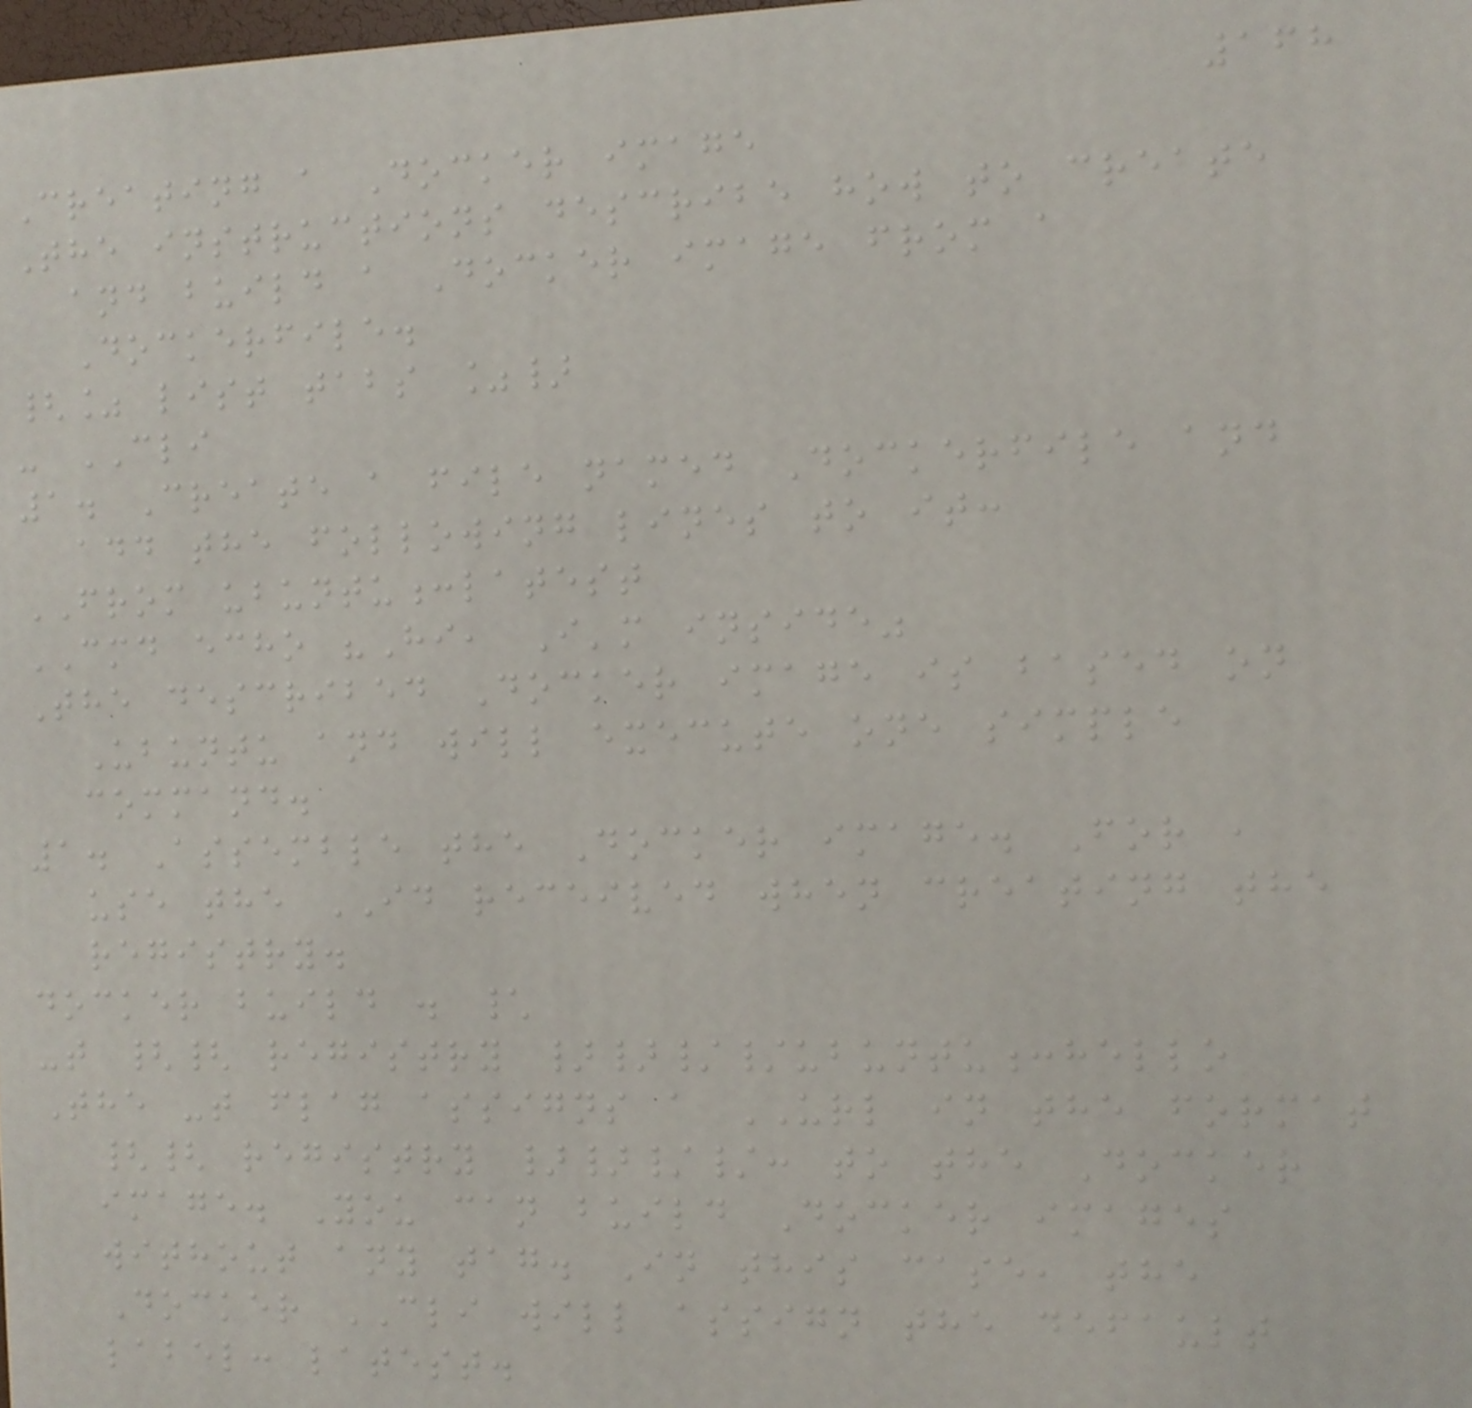168
Creating a Docker image
The instructions describe how to create
and build a Docker image from a
Dockerfile.
{% list tabs %}
- CLI
1. Create a file named Dockerfile and
add the following lines to it:
FROM ubuntu:latest
CMD echo "Hi, I'm inside"
The described Docker image is based on
Ubuntu and will execute one simple
command.
1. Assemble the Docker image. For ,
use the ID received when creating the
registry.
docker build . \
-t {{ registry }}//ubuntu:hello
The -t flag assigns a URL in the format
{{ registry }}//: to the Docker
image. You can build Docker images
without any tag. In this case, the
Docker CLI will assign the default
label: latest.
